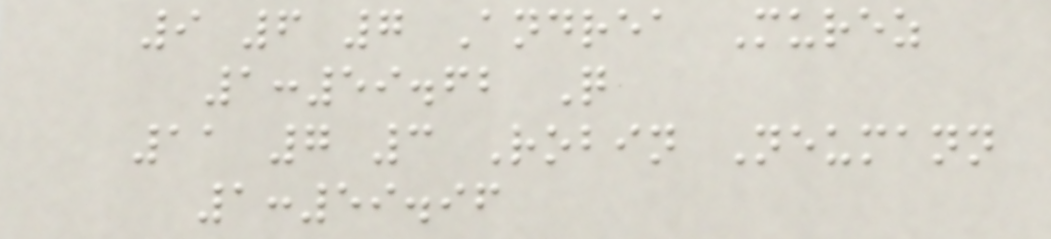9 6 7 Andrea Murez
1:59.62 Q
11 7 3 Robin Neumann
1:59.96
